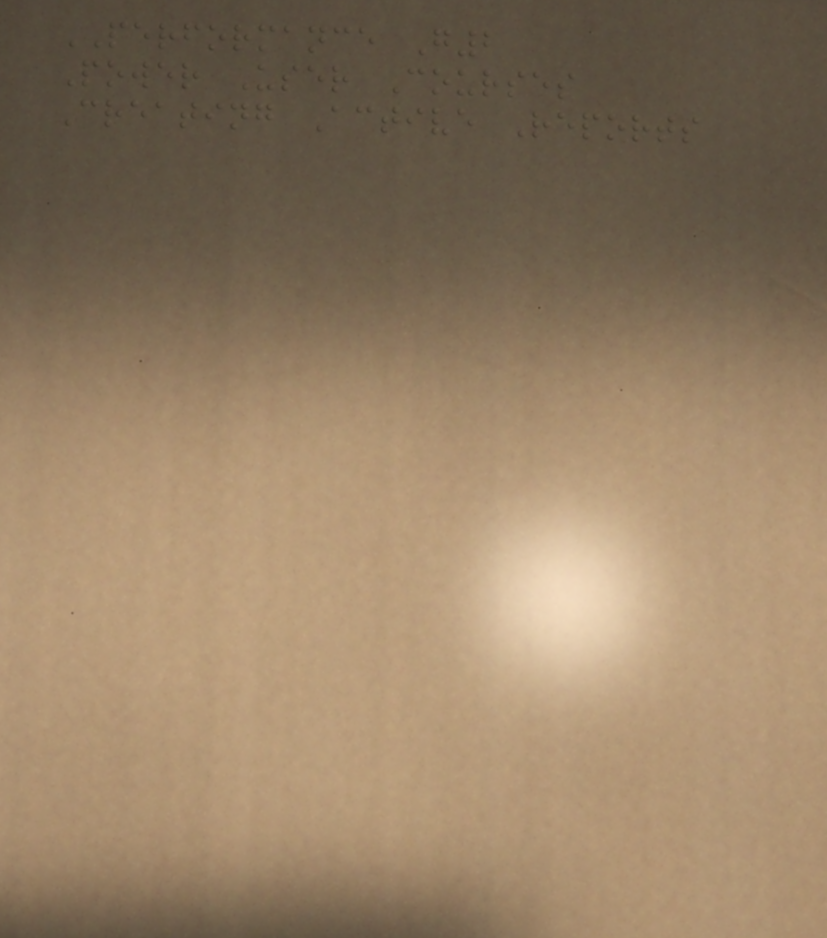PERFORMANCE G2
Power User Courses
Creating Active Reports
